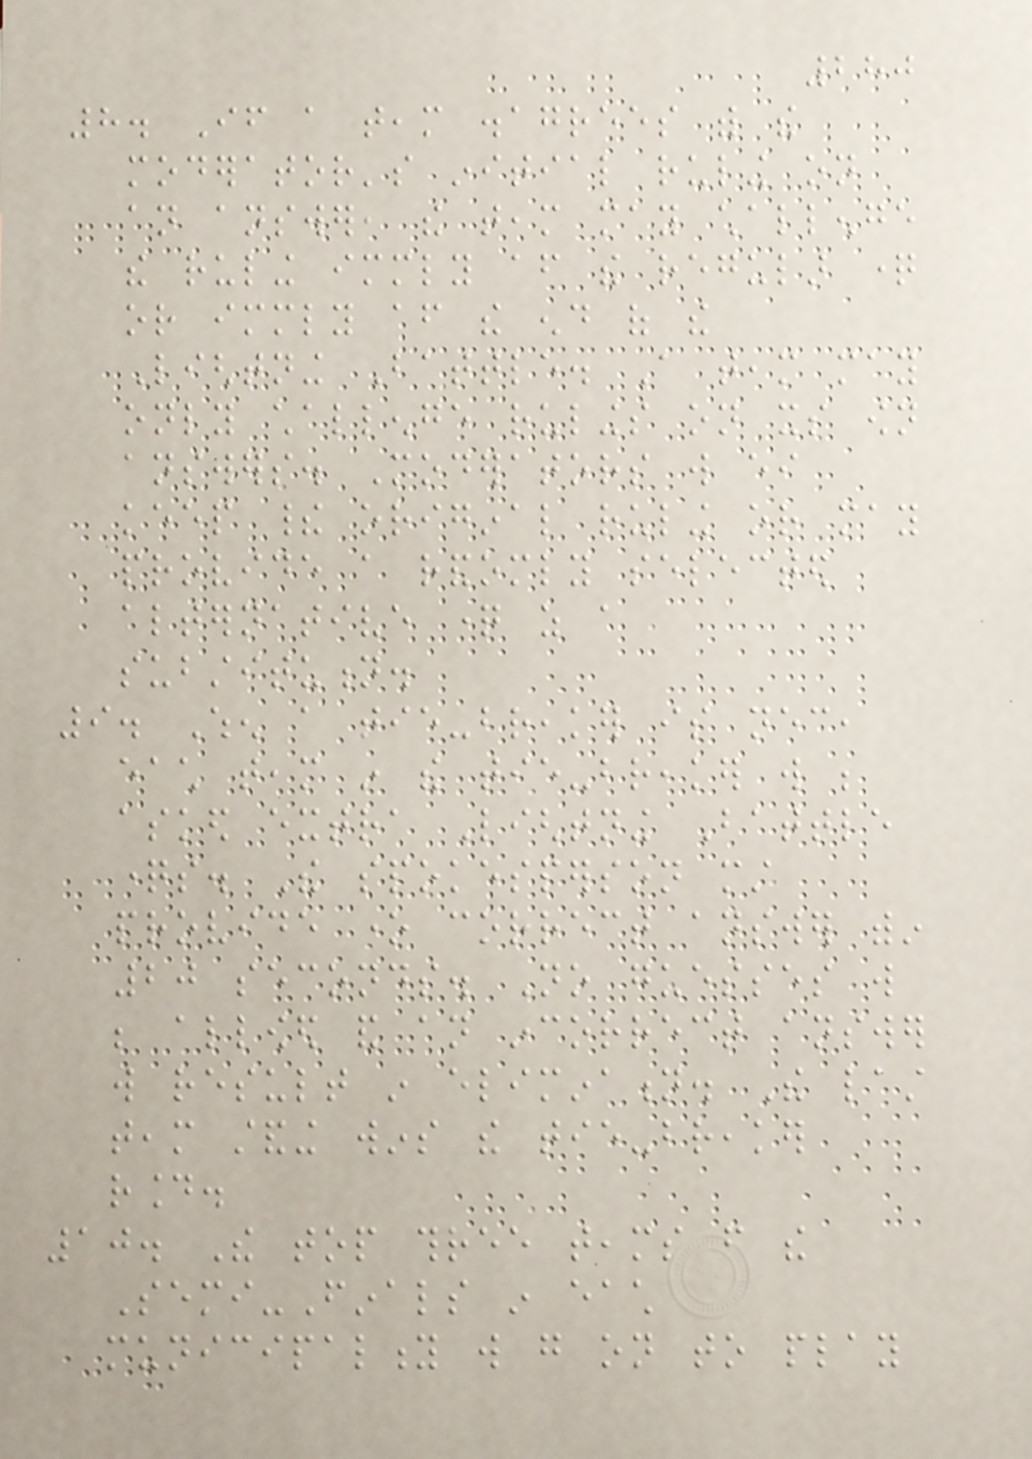280
8. If a team disagrees with the
moderator's initial ruling on
an answer, the team may challenge
the ruling immediately after the regular question
or immediately after the end of the
Lightning Battle. A team may
only challenge rulings on its own
answers. Moderators will either
keep their original ruling or may
provide a randomly selected
alternative question as a
substitution.
9. When a tie-breaker is necessary,
each team in the tie-breaker will be
asked extra Lightning Battle
questions. The spokesperson must
provide one correct answer within
20 seconds. No guesses will
be allowed and an incorrect answer
will result in elimination. The last
team standing wins the tie-breaker
round.
10. The top three teams from the
Semi-Finals in each
municipality will go on to play
